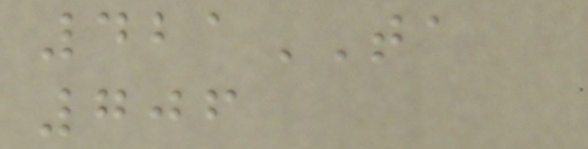421TA
706
